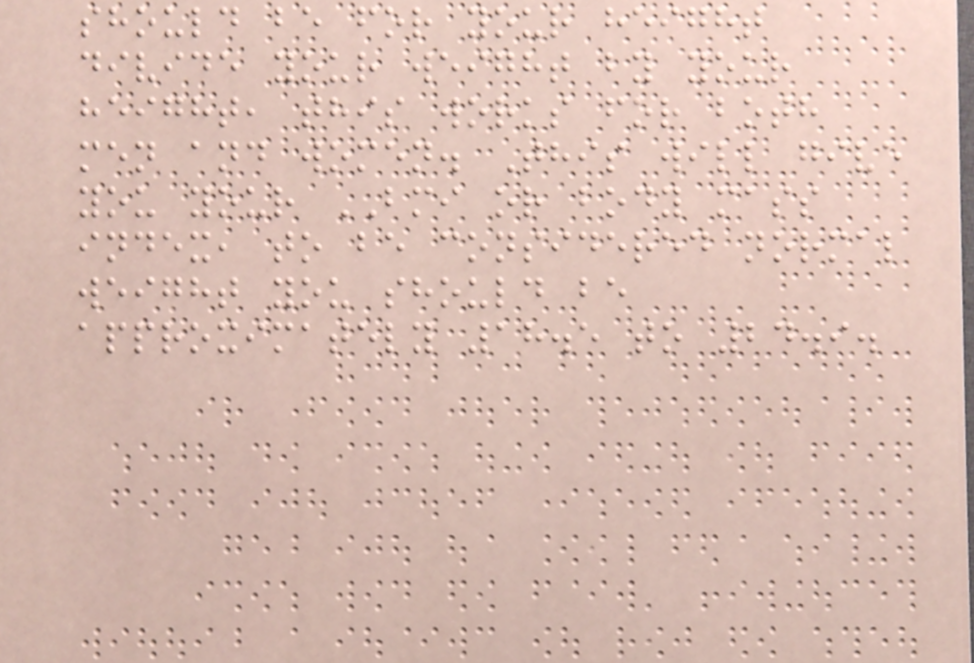should be for your height
divide your weight by your
height, this works for both
men and women. This will give
you your BMI or body mass
index, to be considered normal
weight you should be
approximately 18.5 to 24.9.
